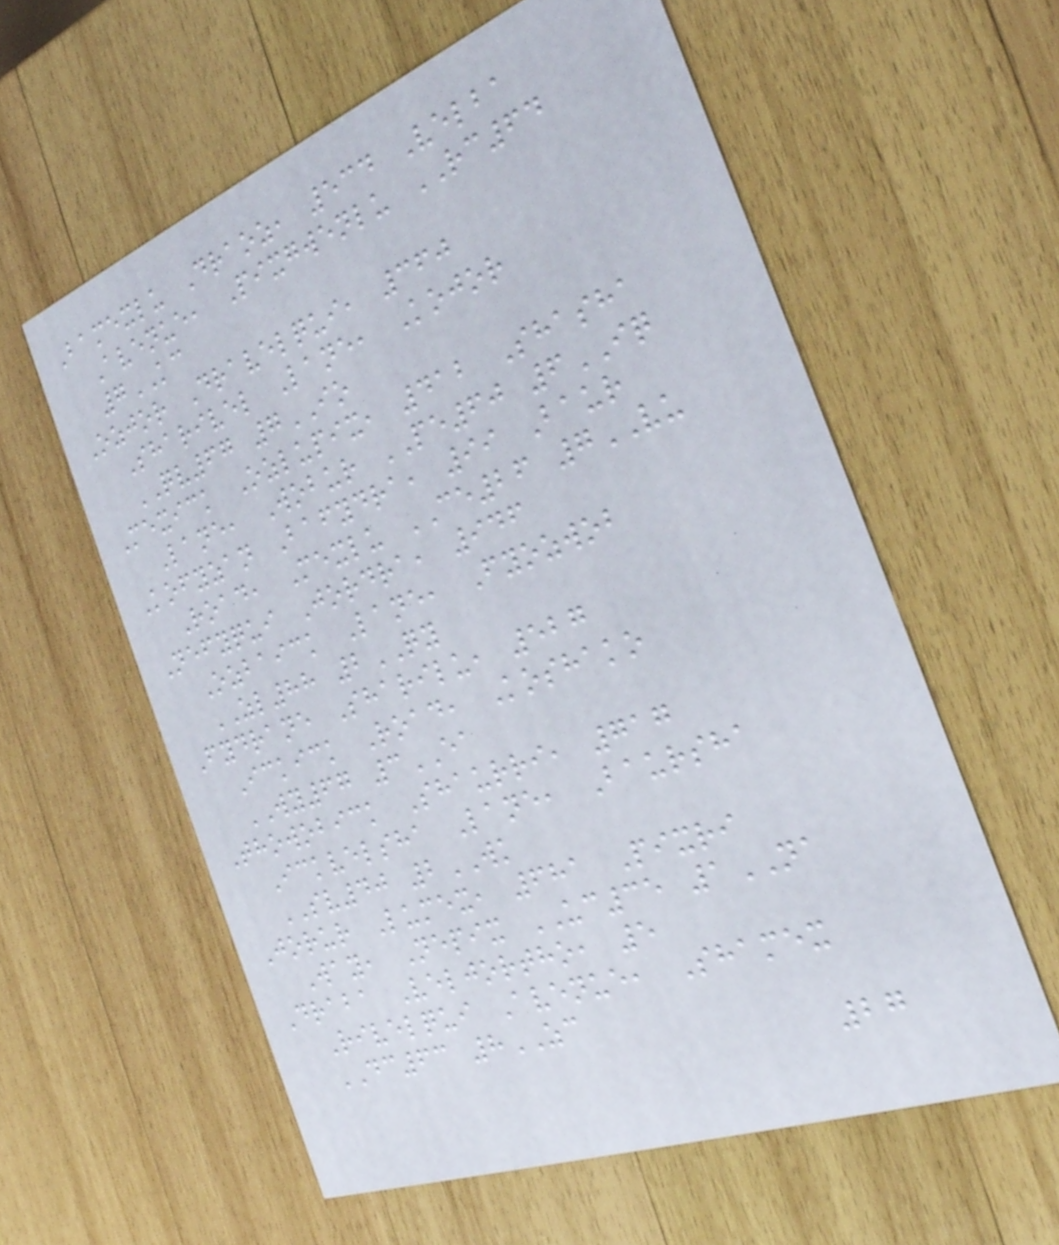Bamexlu Draoz, 534 Velba
Avenue, Pixgwenlu RC64
7KC
Ozjor Dravelqui, 360
Sharivel Lane, Kojor
QV67 7IO
Mexick Ozlupix, 412 Shasha
Lane, Wobur PE60 6IQ
Kofyzan Bafydra, 99 Baur
Road, Mexlu CE26 7VU
Nefyqui Jordra, 946
Ozbaick Lane, Fyozwob
ZL88 2QY
Fydrane Sharilu, 527
Ickick Road, Koshako
WY67 3EA
Thowobick Shaurri, 717
Ickvelsha Lane, Baursha
SV40 2WK
Jorur Lumex, 681 Pixri
Way, Nepix UC35 1NA
Draba Veljortho, 5
Rivelqui Avenue, Shamex
DC63 8ZC
27
